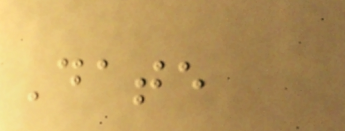Date
